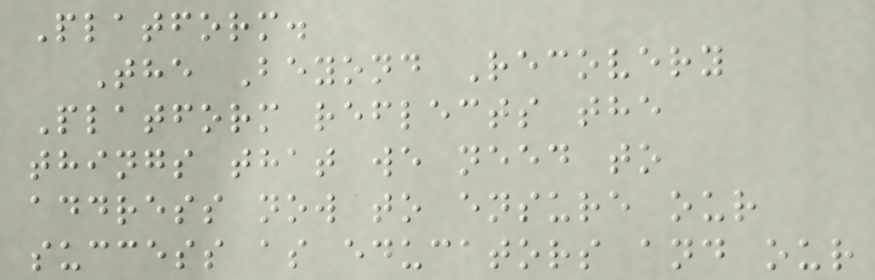Platform.
The Beyond Recovery
Platform reflects the
things that we need to
address now to ensure our
success as educators and our
